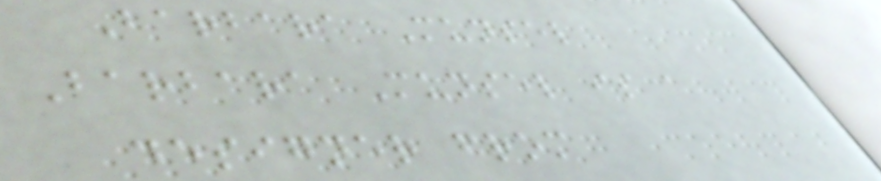Barbara Munsel
Barbara Munsel is a
designer from
